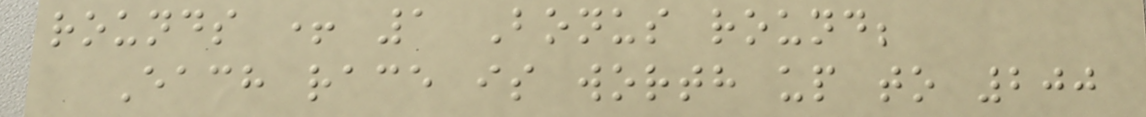rounds + 1 Bonus round;
Each race is worth up to 200
